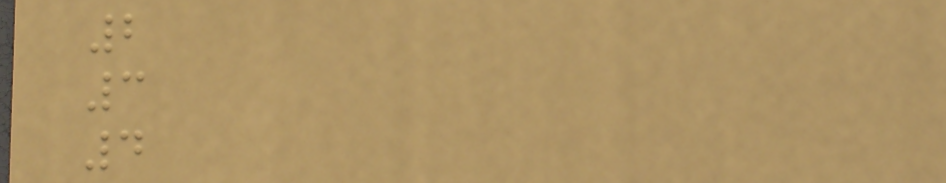2
3
4
